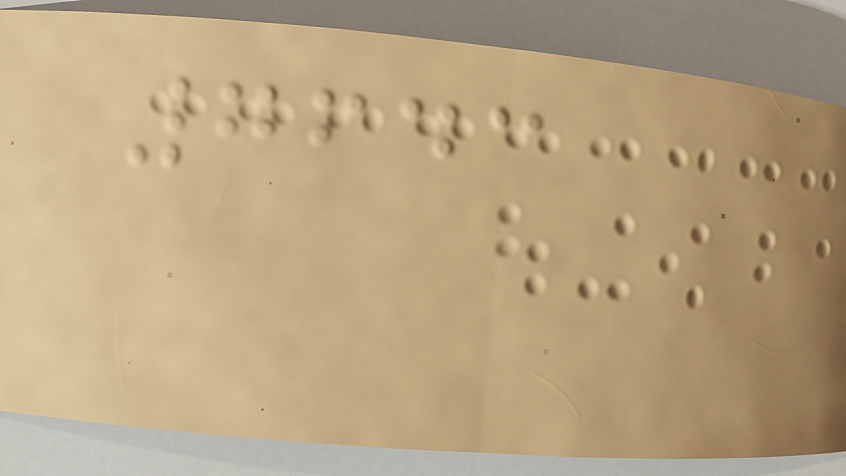7643
